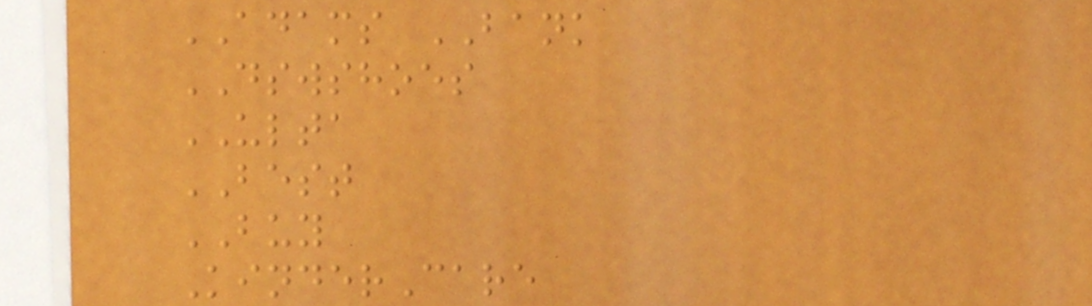ADAMS BANK
DSWSHOES
ULTA
BEST
BUY
KinderCare
